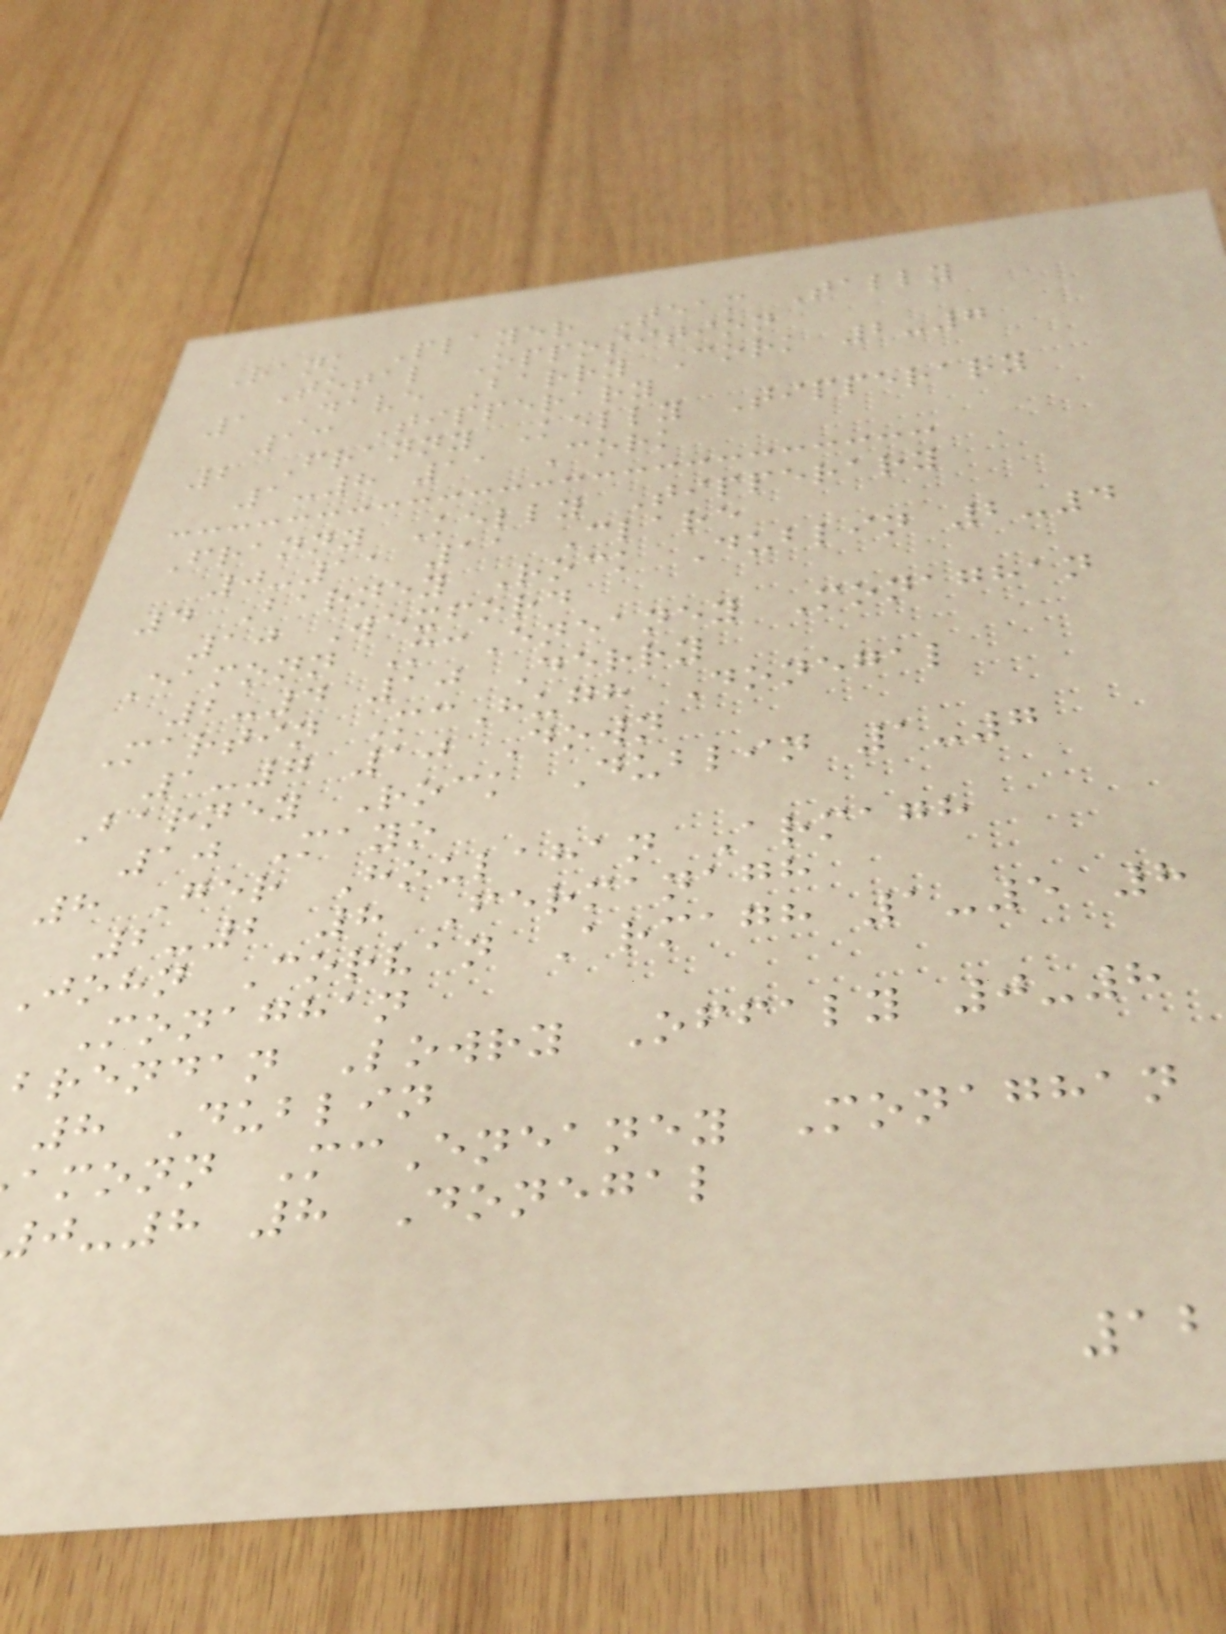Rank Player Team Tally
Total Opposition
1 Dave Barry Cork 2-7
13 Tipperary
2 Franny Kelly Tipperary
1-8 11 Cork
Franny Kelly Tipperary
0-11 11 Clare
4 Barney Rock Dublin 2-4
10 Wexford
Eamonn McEneaney Monaghan
2-4 10 Derry
Martin McHugh Donegal
1-7 10 Down
Barney Rock Dublin 1-7
10 Mayo
8 Ger Houlahan Armagh
2-2 8 Fermanagh
John Corvan Armagh 1-5 8
Monaghan
brendan Lowry Offaly 0-8
8 Dublin
amonn McEneaney Monaghan
-8 8 Donegal
